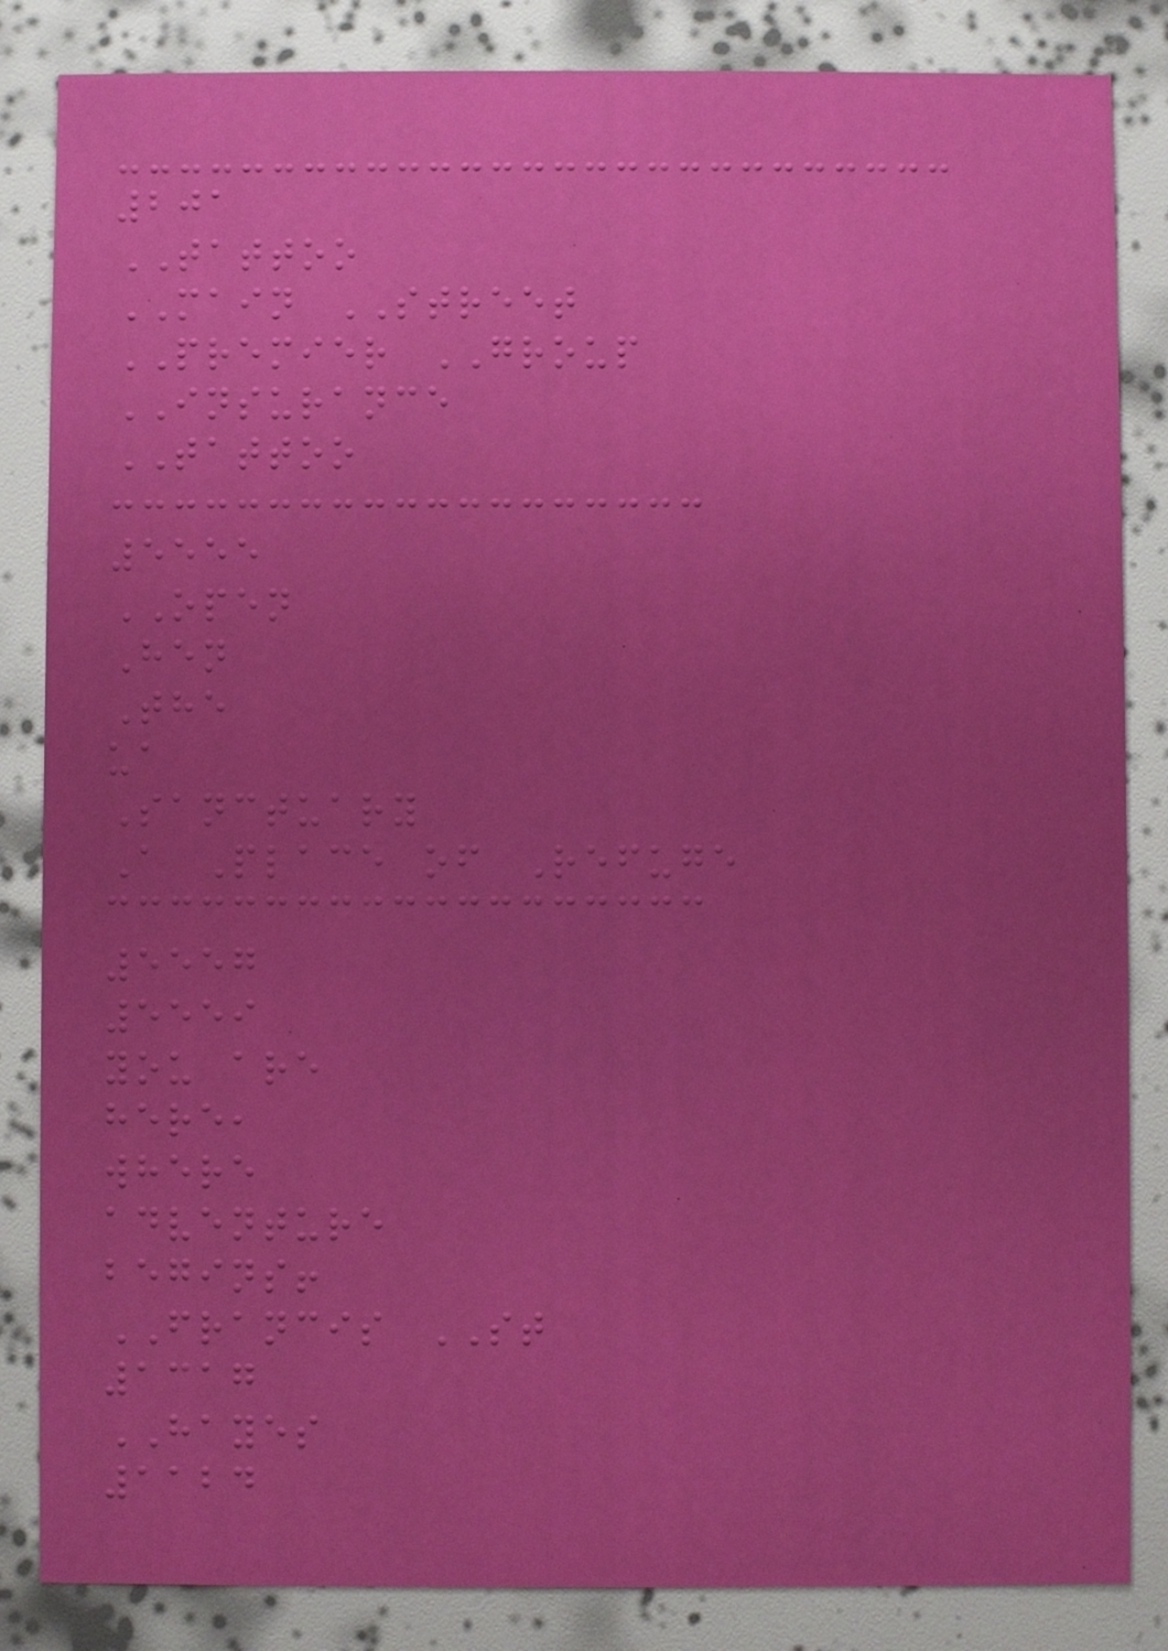201
TATTOO
MAIN STREET
PREMIER GROUP
INSURANCE
TATTOO
5555
OPEN
Hen
The
ua
Sanctuary
A Place of Refuge
5557
5559
you are
here,
where
adventure
begins!
FRANCIS ST
1317
HAYES
1124
